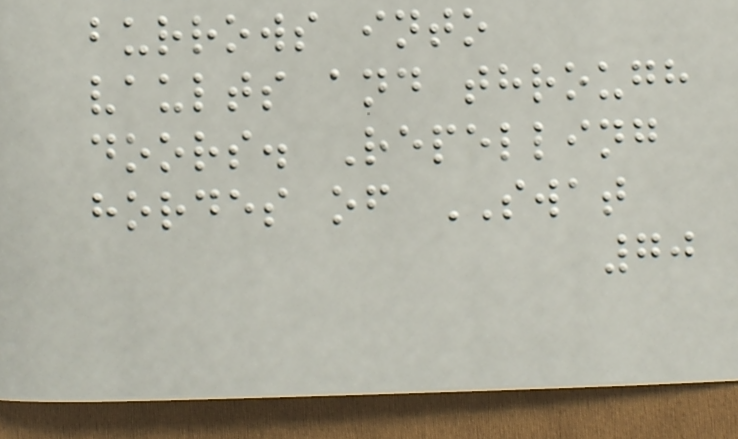burrows into
vaults and through
doors. Repelling
hordes of SWAT
70
